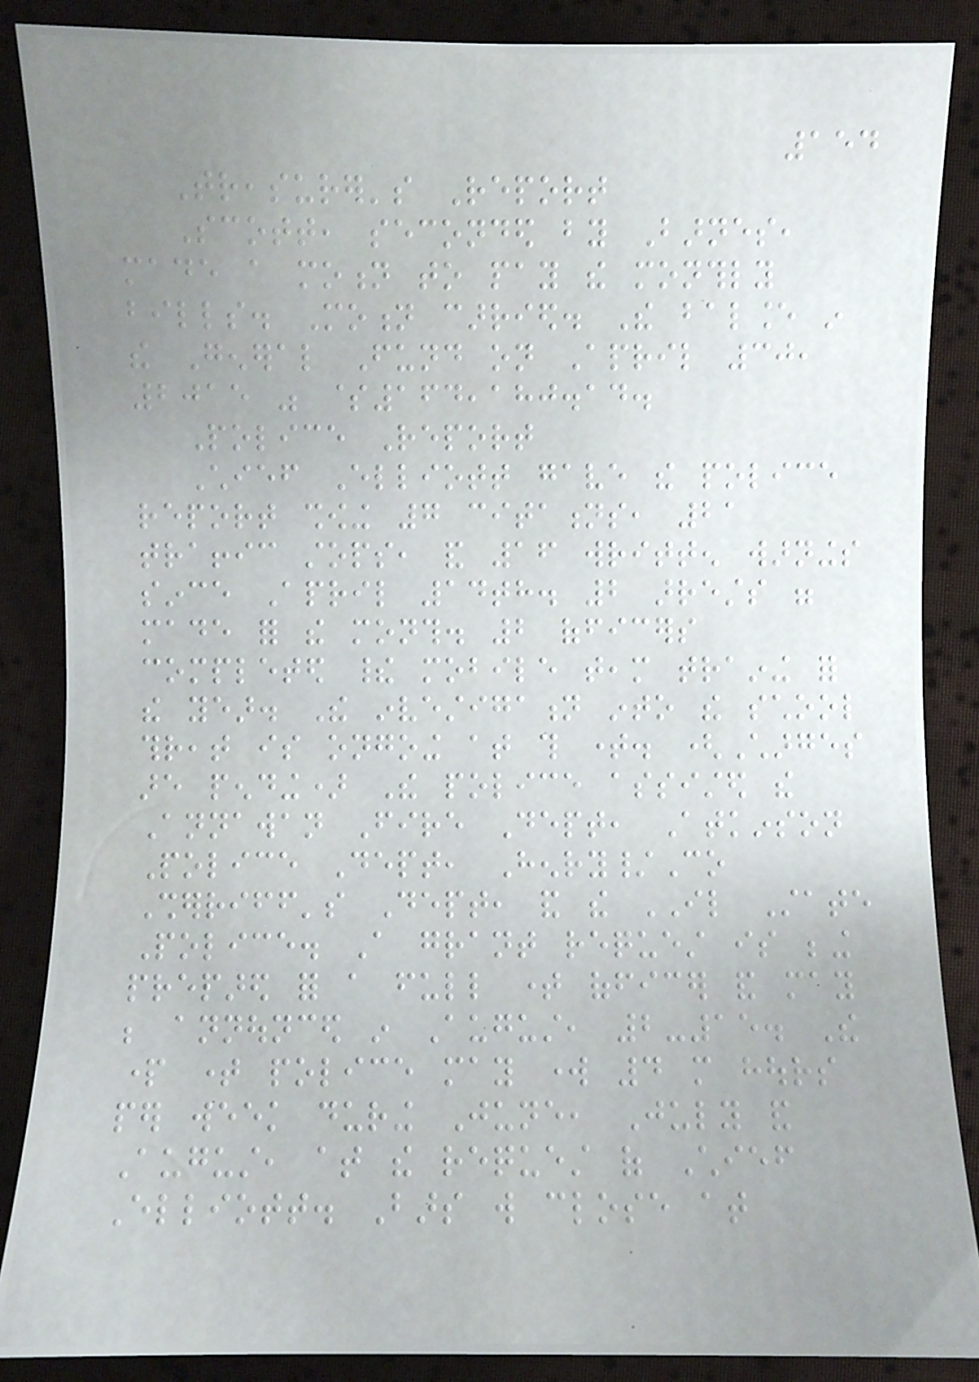154
Treasurer's Report
Scott, seconded by Barnes,
made a motion to pay the monthly
bills. Motion carried. The balance in
the General Fund on April 30,
2015 was $164,180.14.
Police Report
Chief Elliott gave the police
report showing 7 citations, 21
traffic stops, and 16 written warnings
since April 14th. 2 arrests were
made for the month. 2 officers
completed their mobile team training for
the year. The investigation into the school
threat is ongoing at this time. (Charges
are pending) The police assisted the
Annawan Fire Dept, Atkinson
Police Dept, Henry/Co
Sherriff's Dept, and the IL State
Police. A grant request is being
prepared for a full time officer and may
be announced in August, 2-15. The
part time police may work 4 more hours
per week during June, July and
August, at the request of Chief
Elliott. Bars will close at
